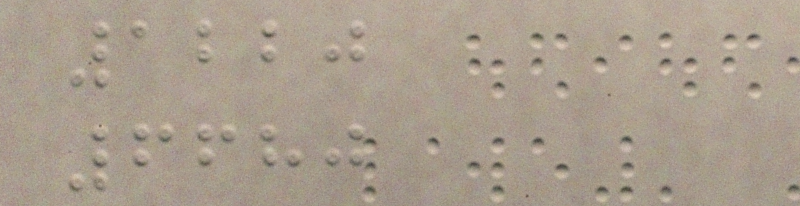1220
6680
